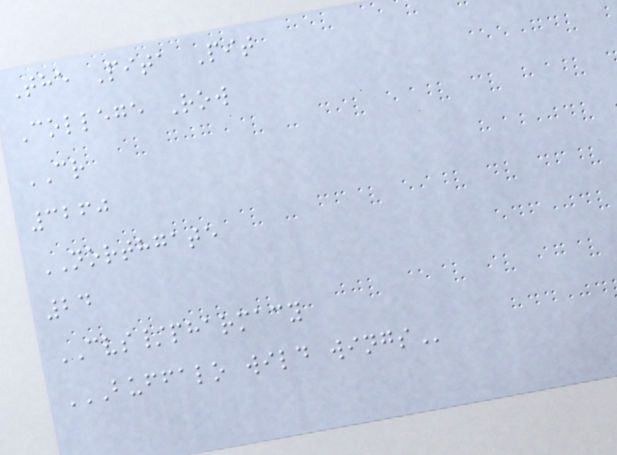The Pita Pit
College Row
CR
3260
NORTHGATE
24
CVS/pharmacy
BUFFALO WILD WINGS
